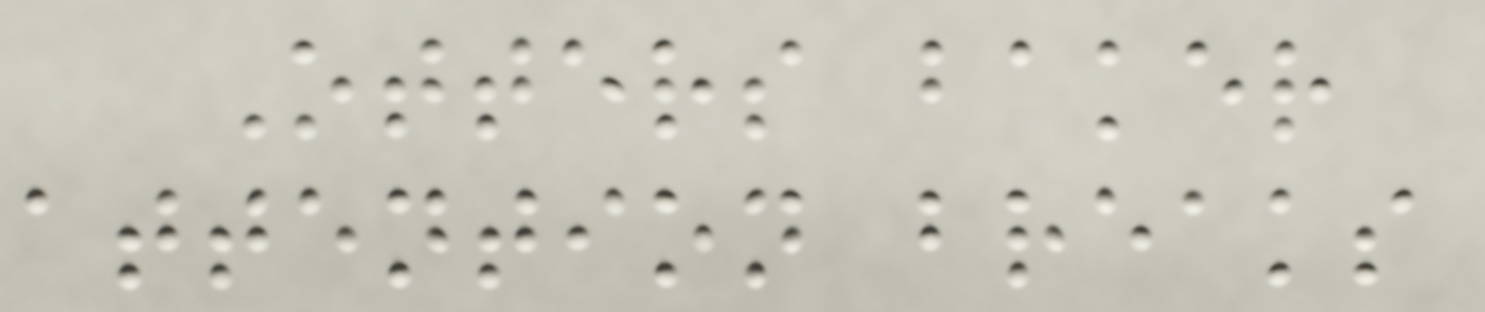Otters baker
attention breaks
